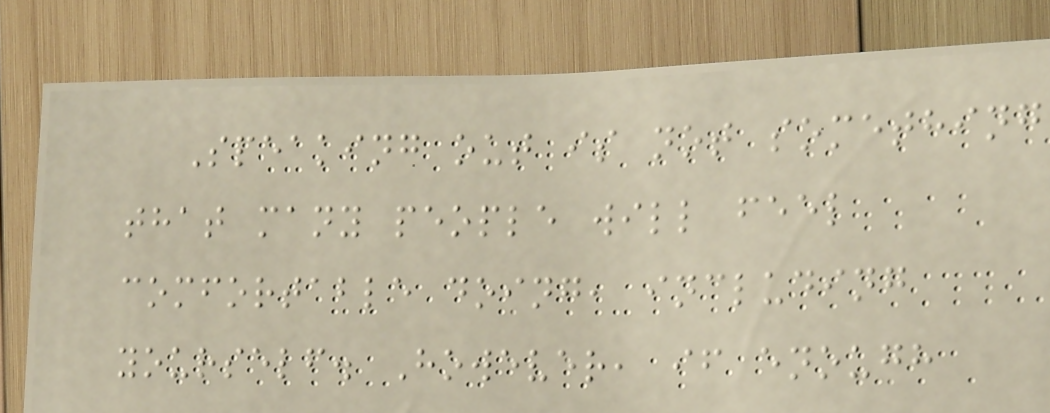Speaking out is not something
that many people will feel
comfortable doing, including
yourself. However, if enough
